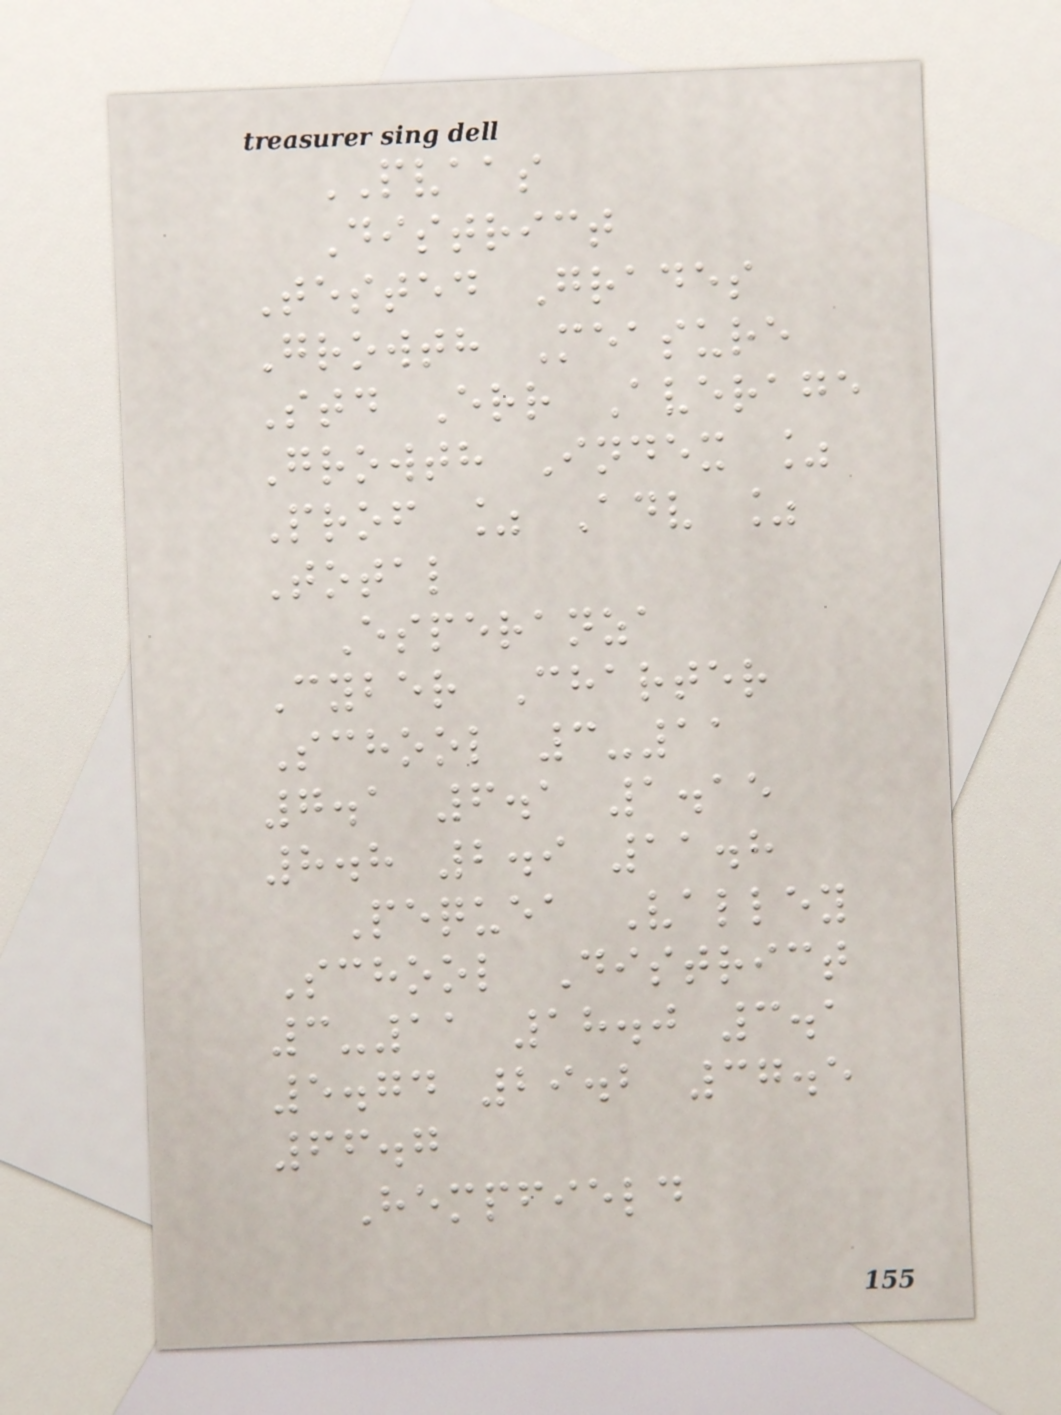PVAAS
District
Tested Grades
Growth Measure
Std Err Average
Growth Index %
Prof % Adv %
Total
Esperanza
Cyber Charter
School 3-11
7.1 6.1 1.15
8.8 2.9 11.8
Pequea Valley
School District
3-11 18.0 3.1
5.74 29.2 37.5
66.7
Hempfield
